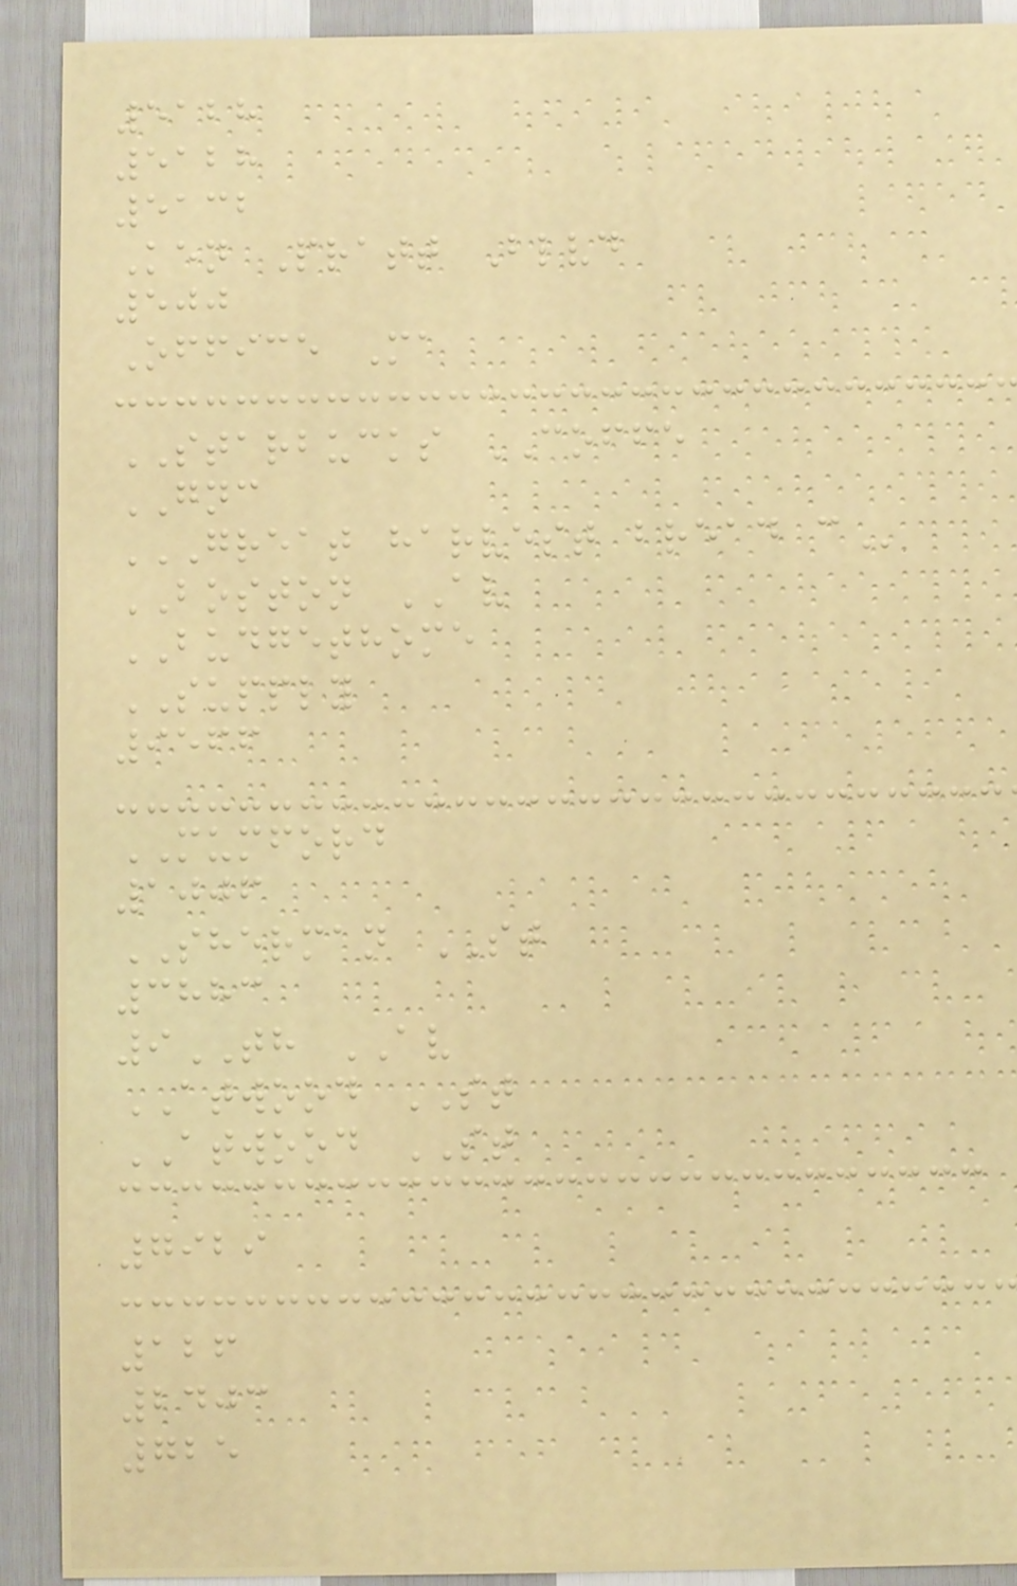5128
5128
5132
Ken Pratt Blvd
500
Office Ma
STARBUCKS COFFE
GNC
GREAT HARVEST BREAD C
BOSTON AV
BUDGETHOME
SUPPLY
9566
MUMFORD
1006
SHERMAN ST
3883
9TH AV
ATWOOD ST
ATWOOD ST
7929
126
2403
725
